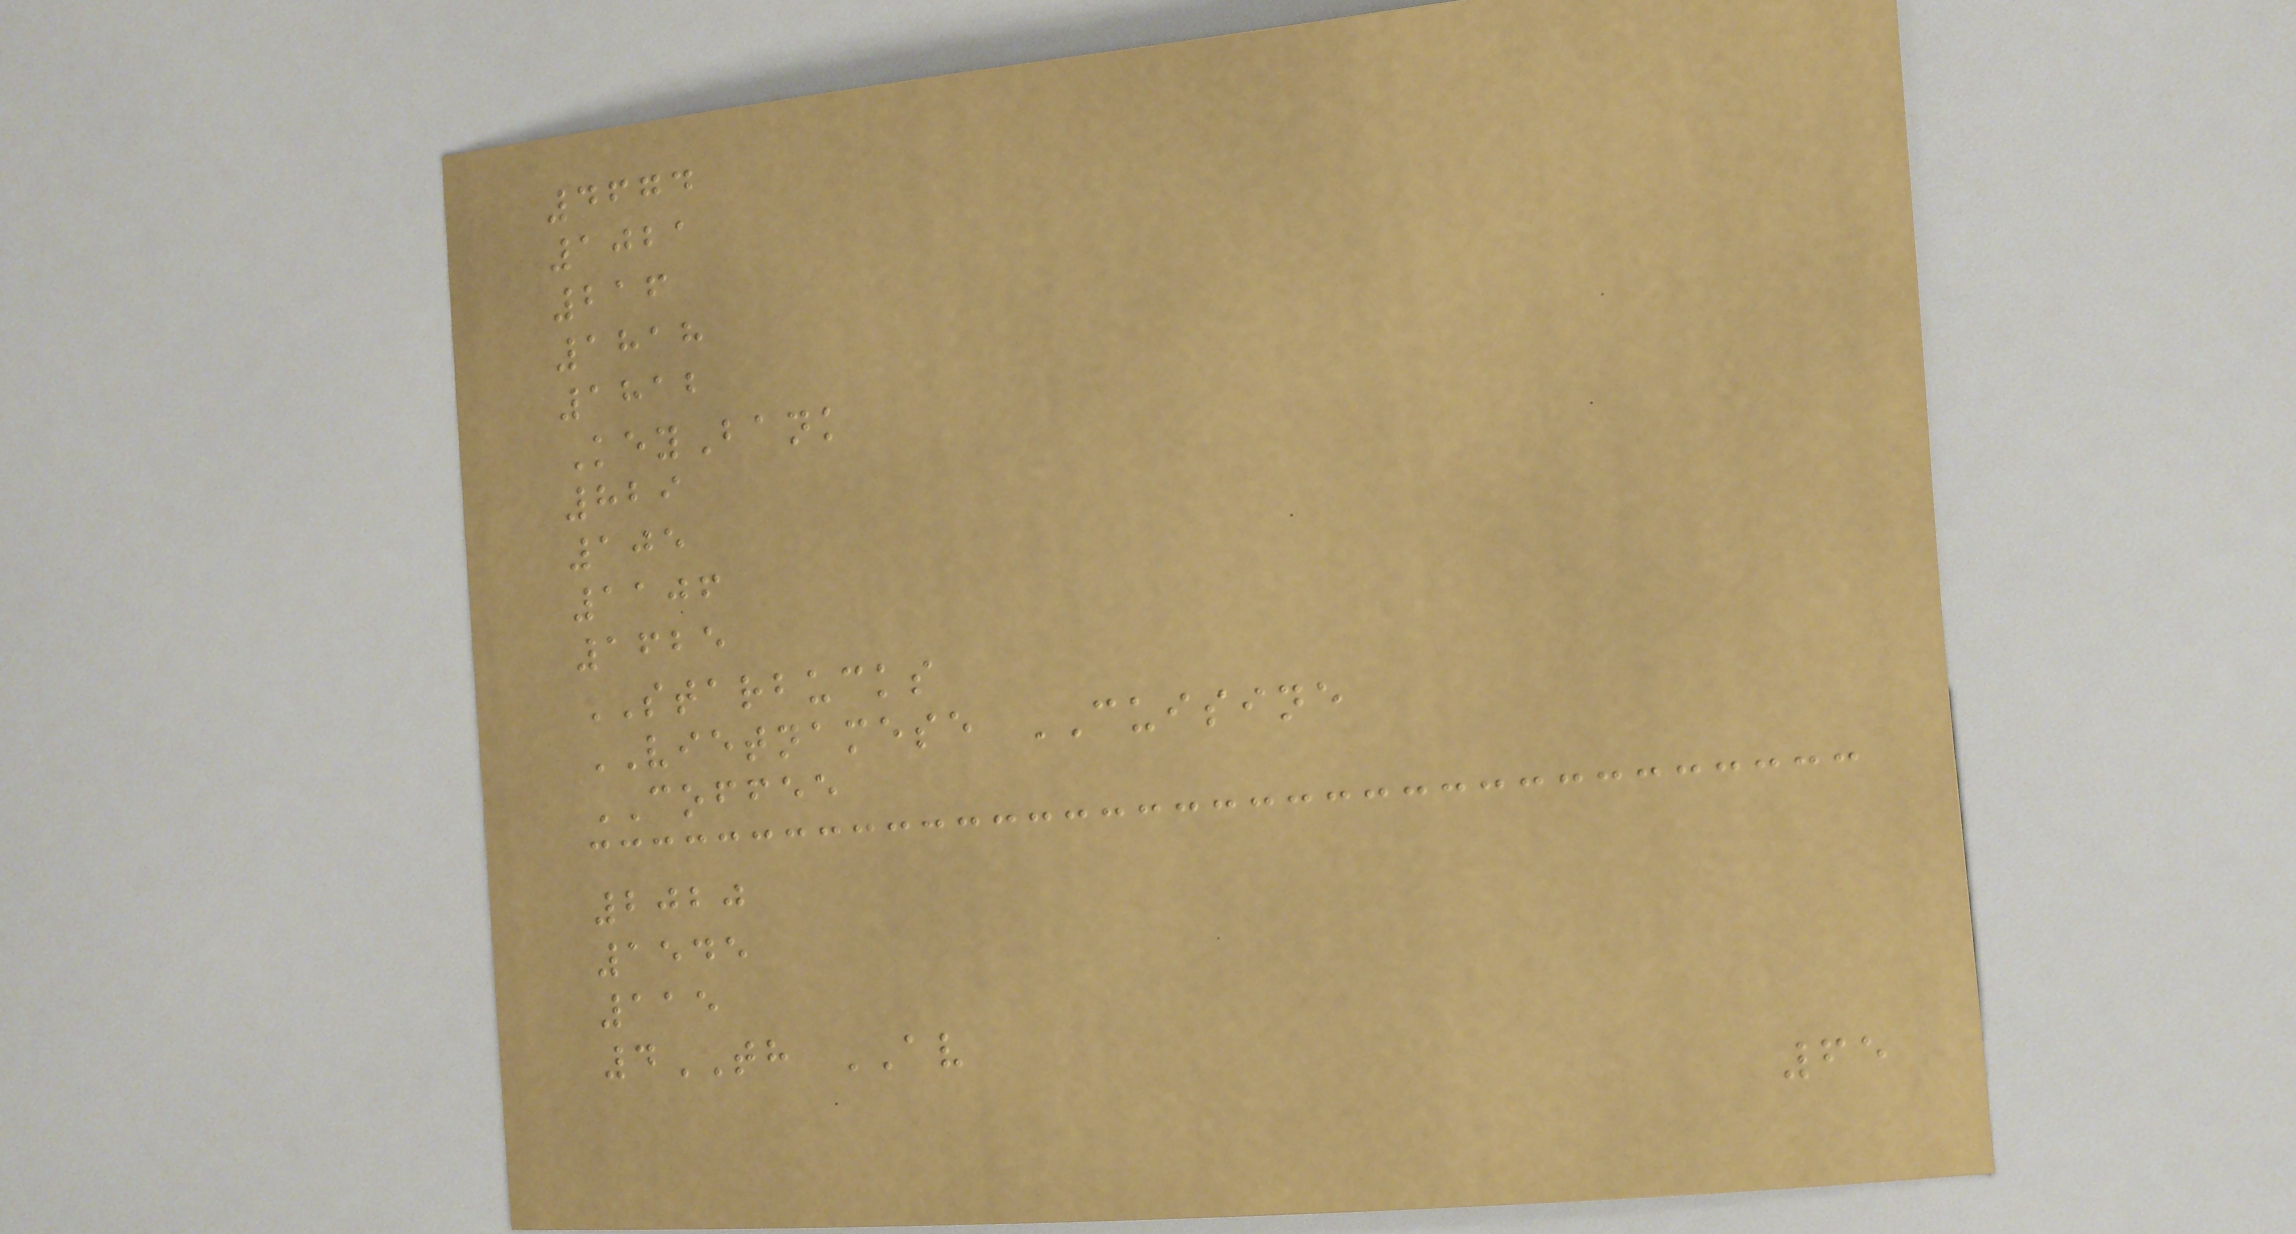4674
1021
216
1818
1812
KeyBank
829
105
1106
1625
STARBUCKS
VIETNAMESE CUISINE
COFFEE
2020
1545
115
4TH AV
65
